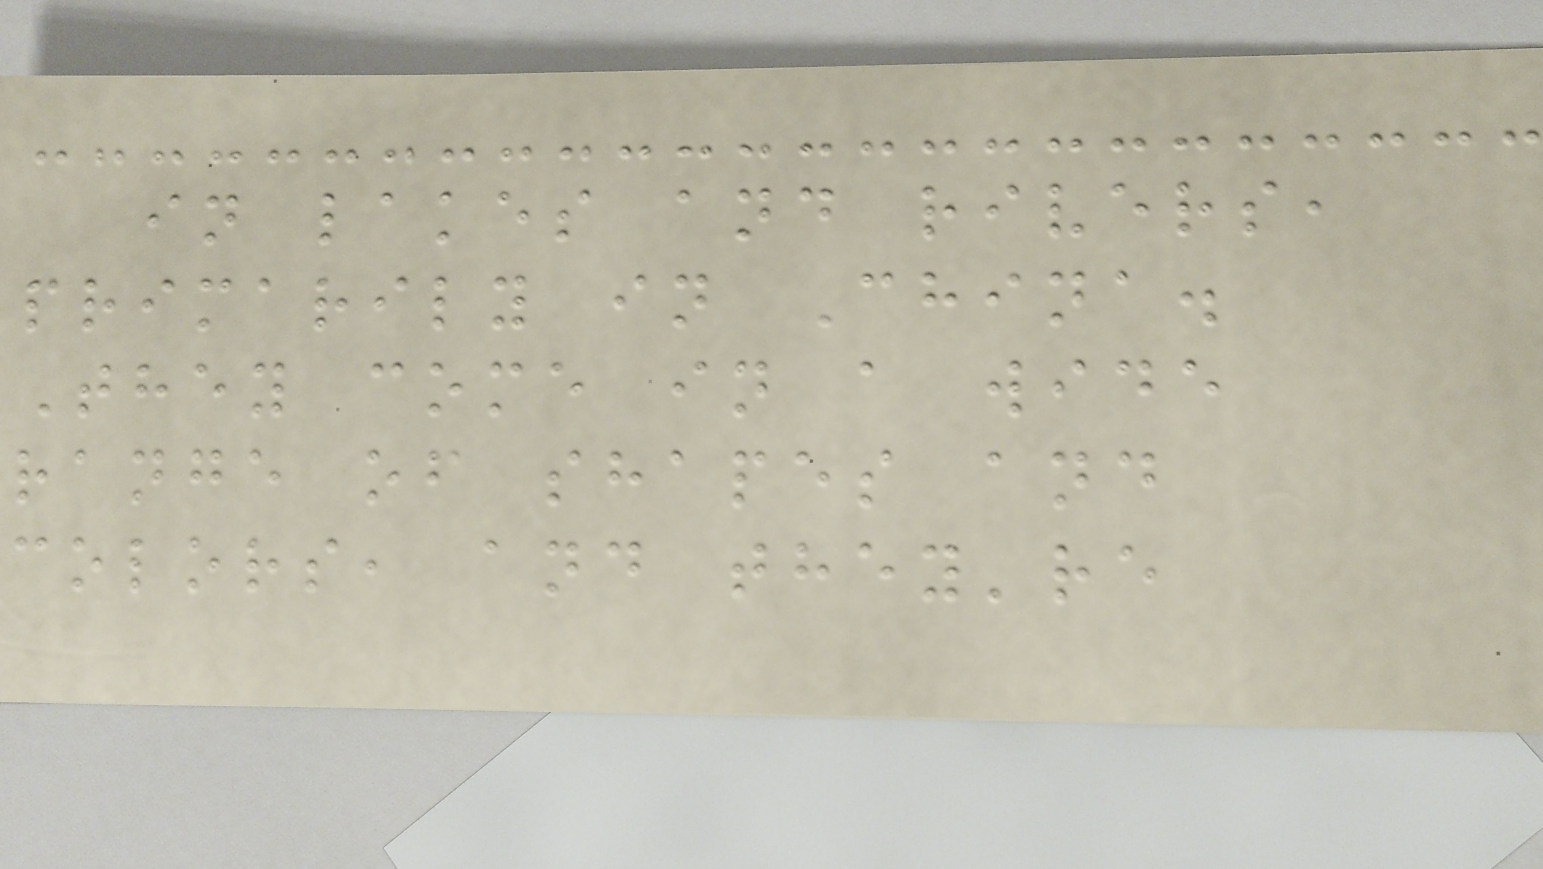in lakes and rivers,
primarily in China.
They come in a wide
range of shapes and
colors, and they're
